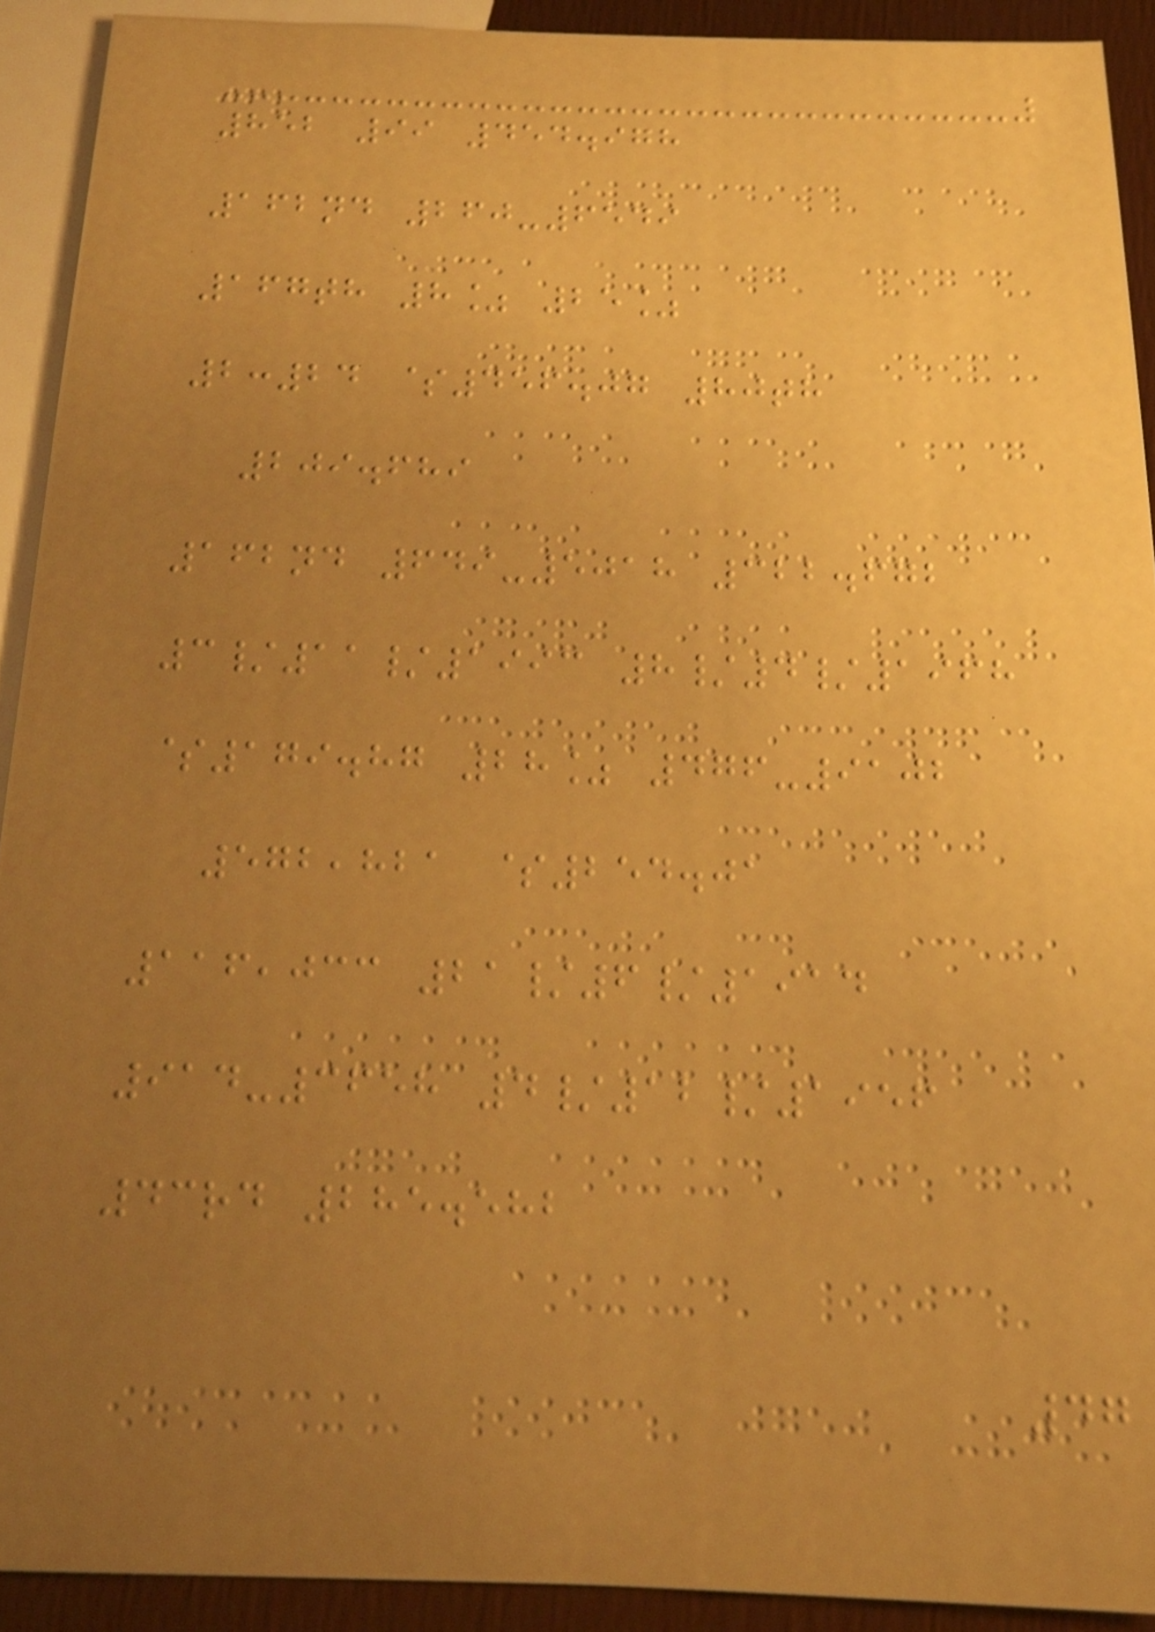852 99 454.978
162nd 260-6549
167th 8% 25%
2:24 $456.07 80th
209.689
162nd 649-5018 322.672
3/11/1993 8/4/1968
$179.87 28% 476-9102
572,821 $254.01
116,033 21/6/1914
914-3658 4/12/1956
43rd 285.582
47
